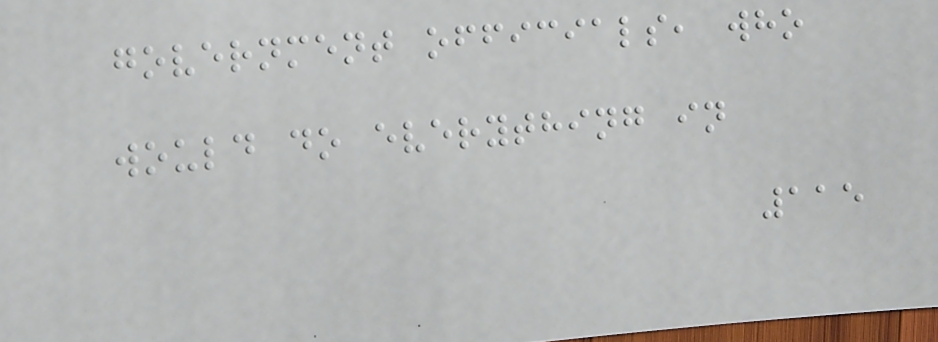government officials, who
would do everything in
115
